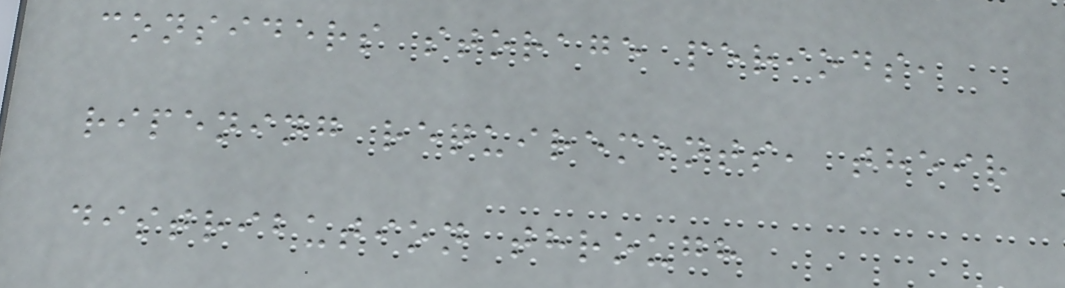considers storage periods,
ripening requirements, their
distribution through
